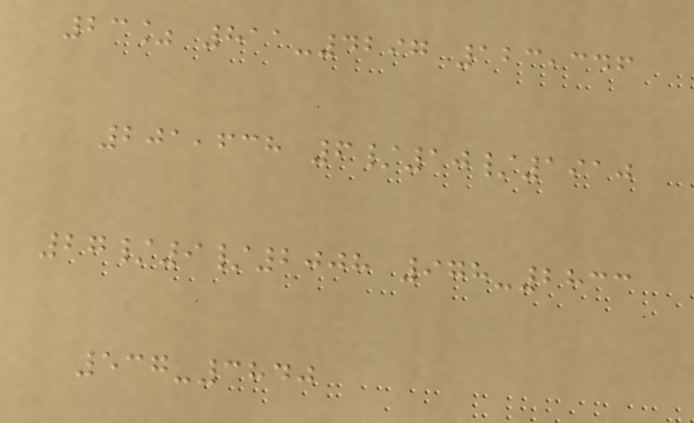23% 811-4297 123,346
201,638 6/10/1910
27/9/2008 978-2833
537-3840
